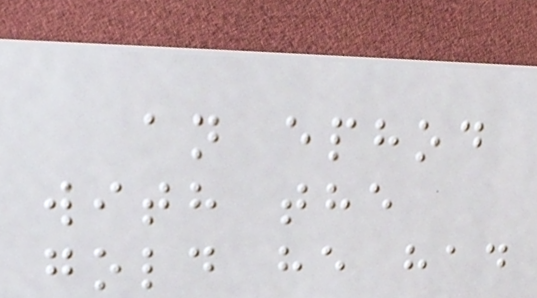an ephod
with the
gold he had
